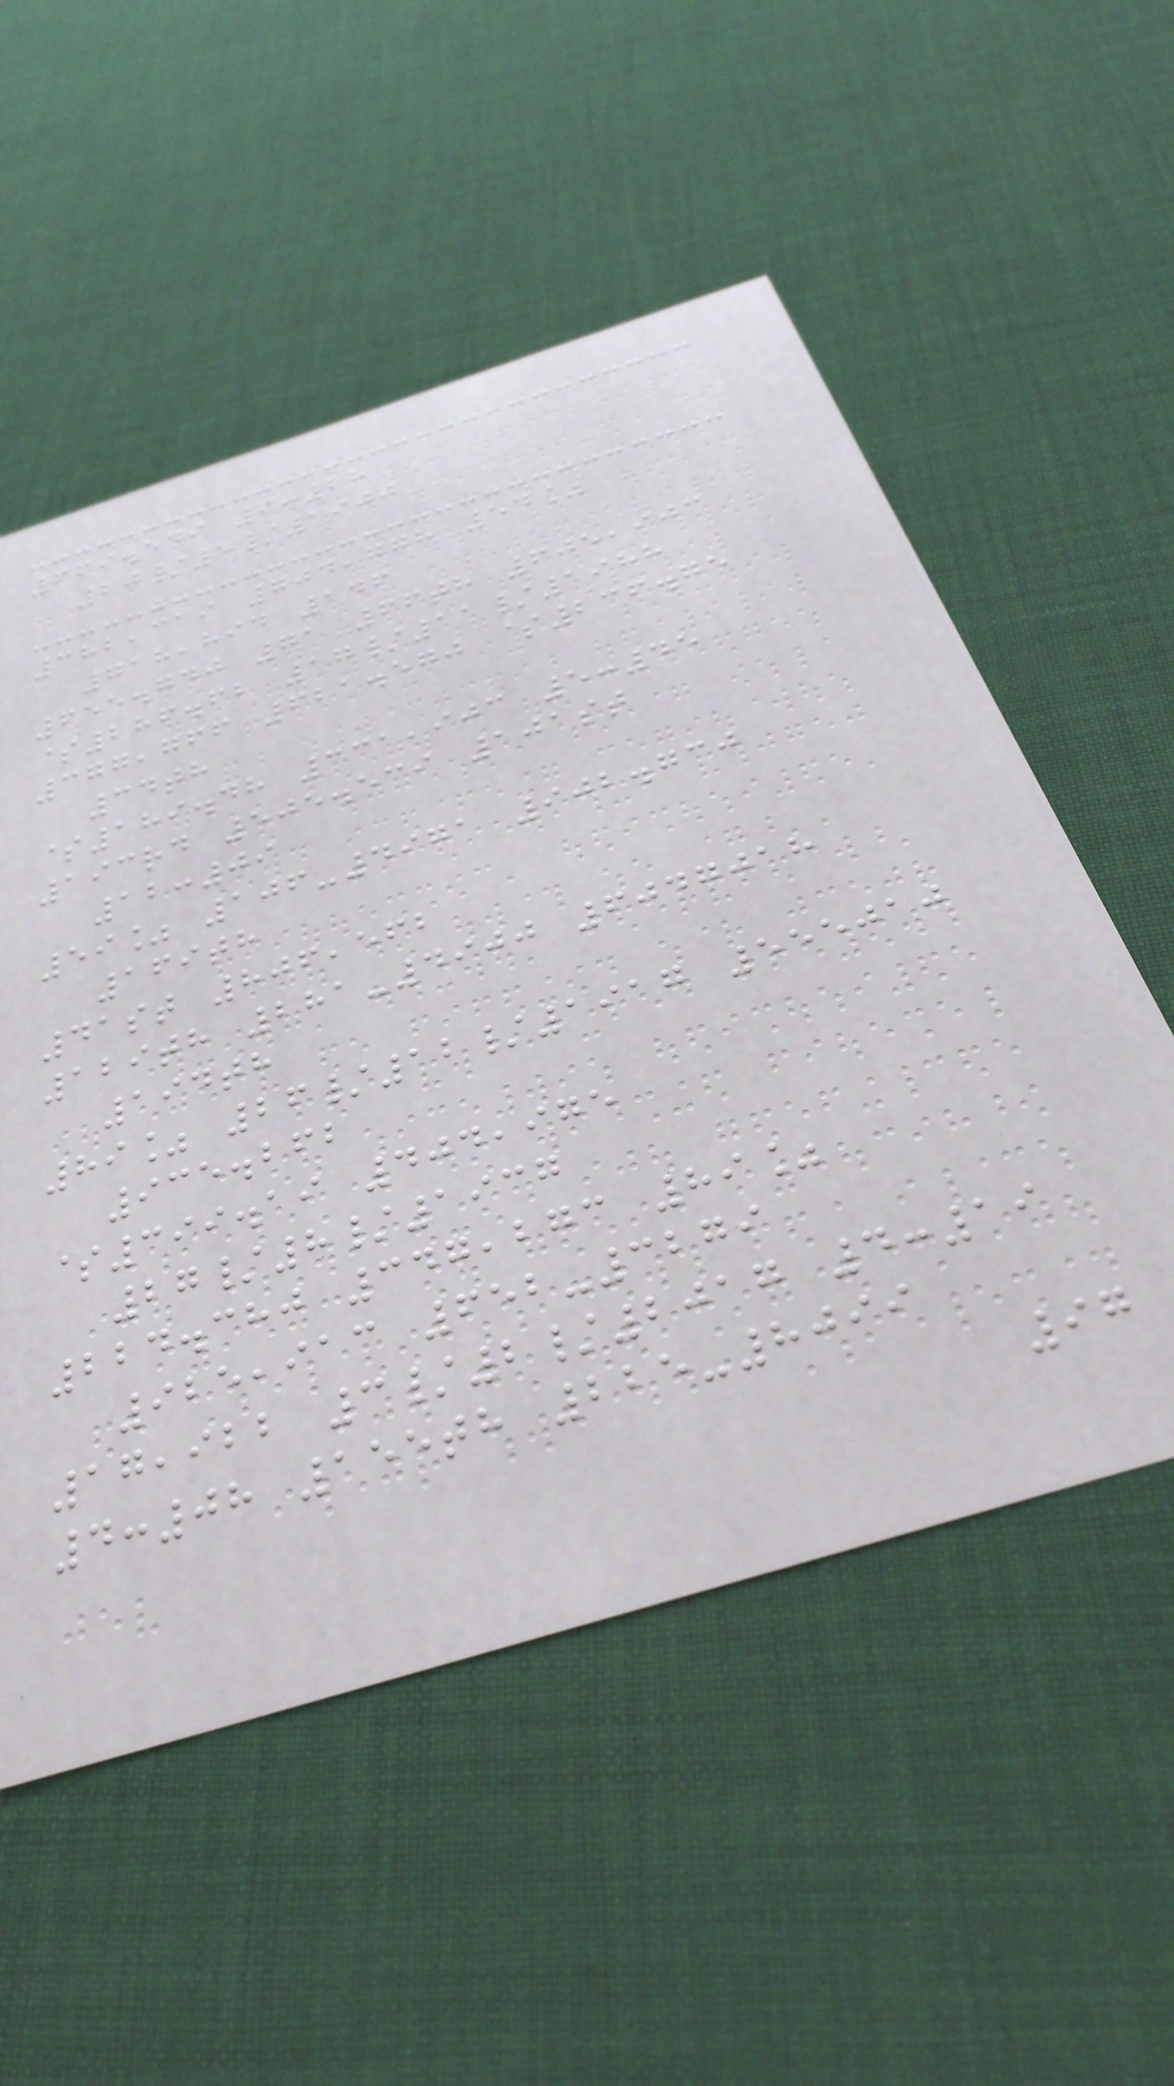669.549 9:28
20/5/1900
382,319 704,778 54%
718,894 146
655.740 71 66th 605,903
$286.62 17/11/1988
377,766 621.570 $236.75
34th
$189.48 331,903 5:45
193rd 505.539 101st
12:09
59% 106-4971 902.730
169th
41st 806,562
129th 281-4900 6047018
194th
89% 26/12/1917 555010
935.262
$399.19 404,975
27/8/1937
224.380 347,273 89%
925,913 652-3279
17,922 3/2/2017 4:19
4:08 155th 225-8099
97
